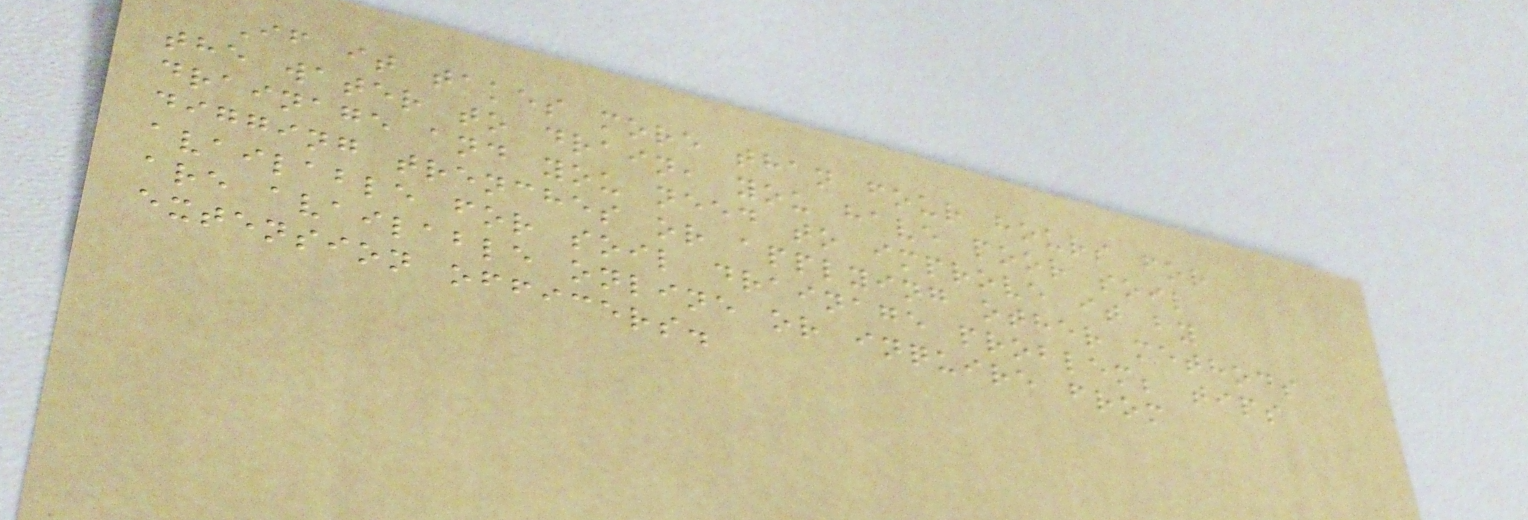If it takes more than four hours for
the water to drain, you have poor soil
drainage and you need to improve it by
digging trenches or applying other methods
available for soil drainage problem; tips
are available online or inquire from
extension officers.
